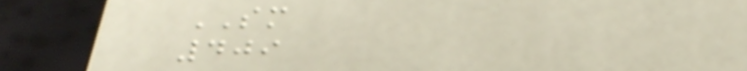SM
409
